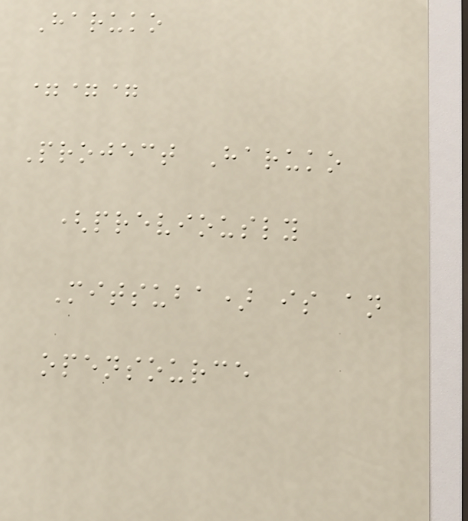Haruko
===
Project Haruko
(previously
Mitsuba) is an
opensource
